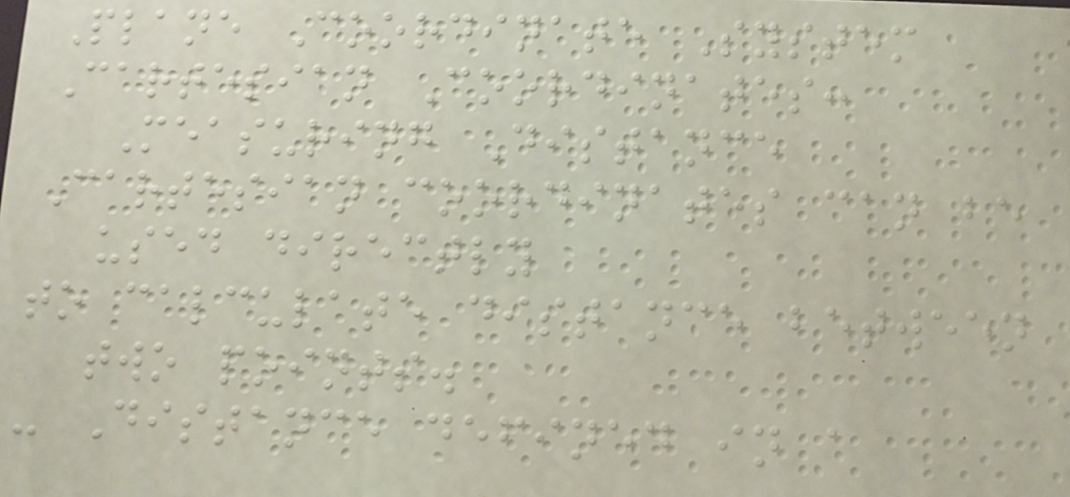Plane Coordinate System
Cartesian Coordinates:
Measuring Distance
Cartesian coordinates can be
used directly
to calculate distance between
two points.
- Distance defined in a
